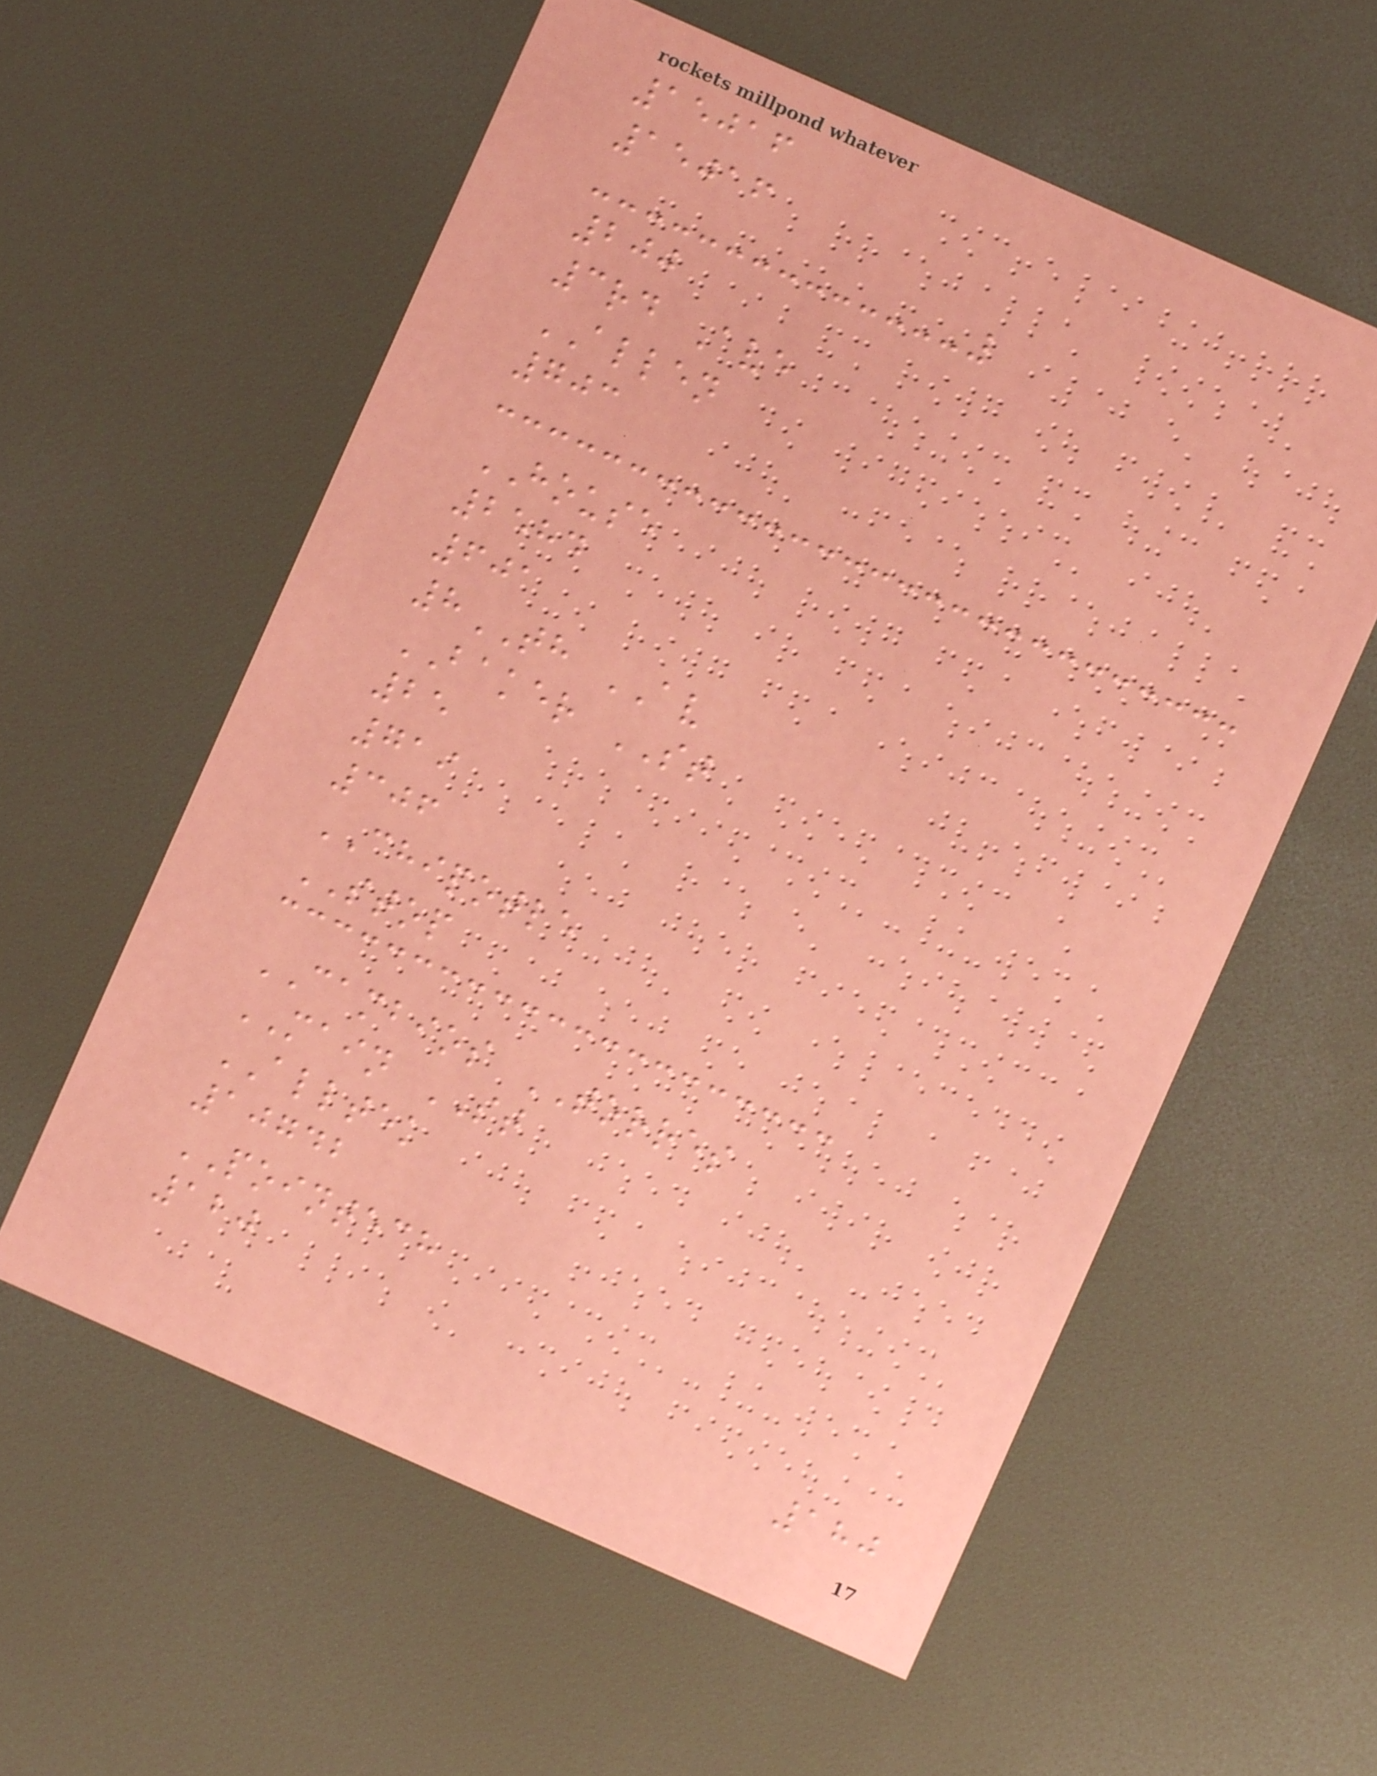15016
15016
200
3rd Ave
ALLEN
703
HOUSE
2584
601
8TH AV
BAKER ST
25
719
306
CHIPOTLE
STOP
CAMBIOS TORRES
MAIN ST
ALLTEK
10742
POINTECH
120
180
